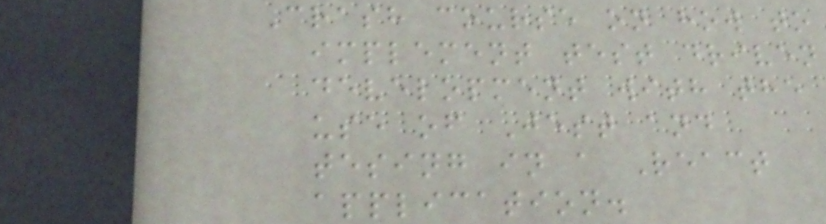Crash course on how to
implement test driven
development with the
use of Jest and
tesing in a React
application.
